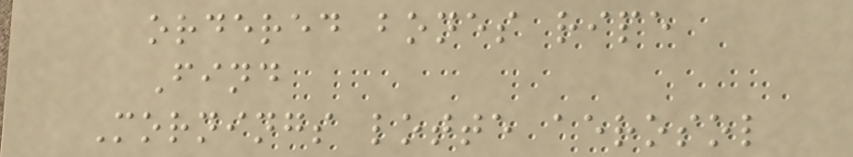ordered bones ripe
Find
Mornings lotte aerosol
